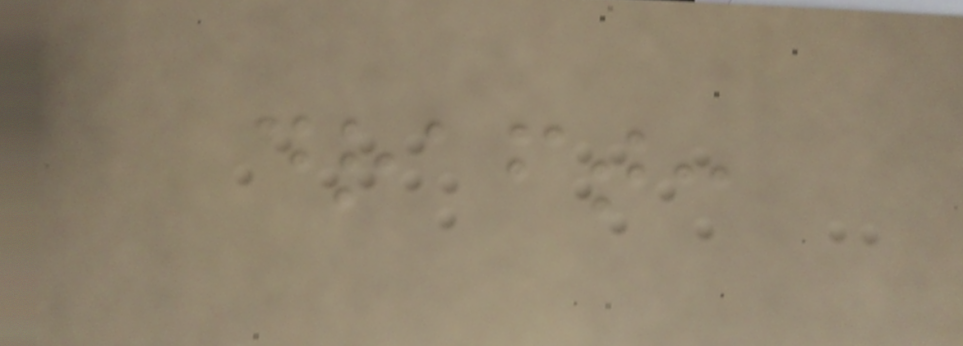draft:
